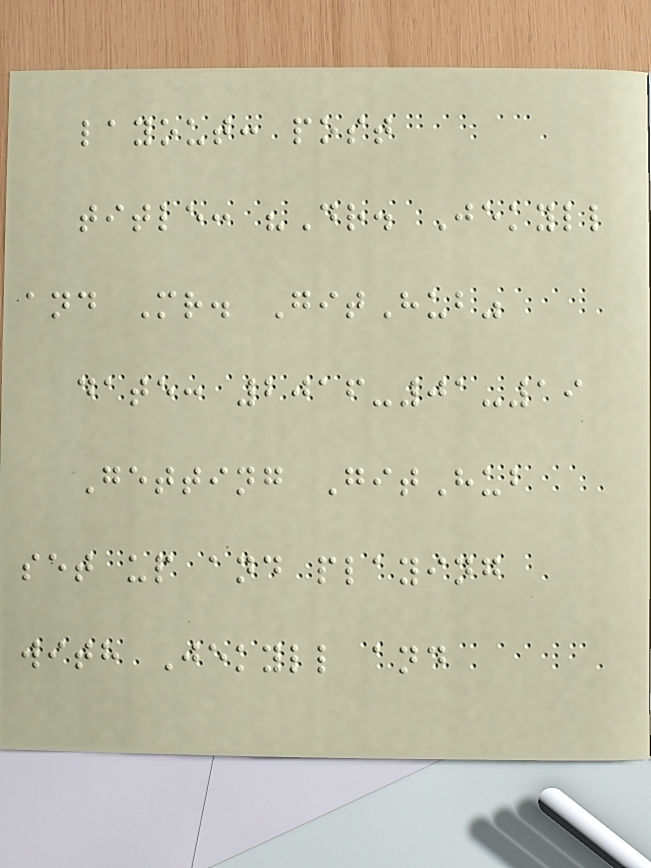layout: post
title: "Dr. Jekyll
and Mr. GitHub"
date: 2016-01-19
Getting GitHub
set up and playing
with Jekyll and
